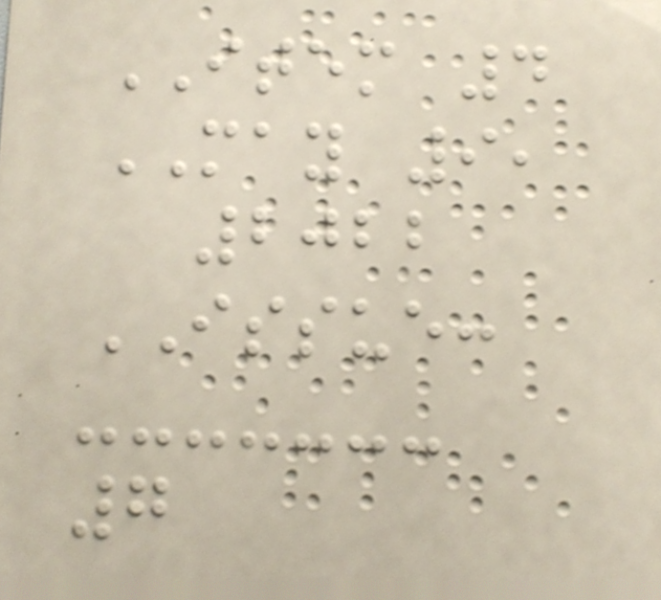ITEM 4
MAY 9,
2022
ISSUE:
7
